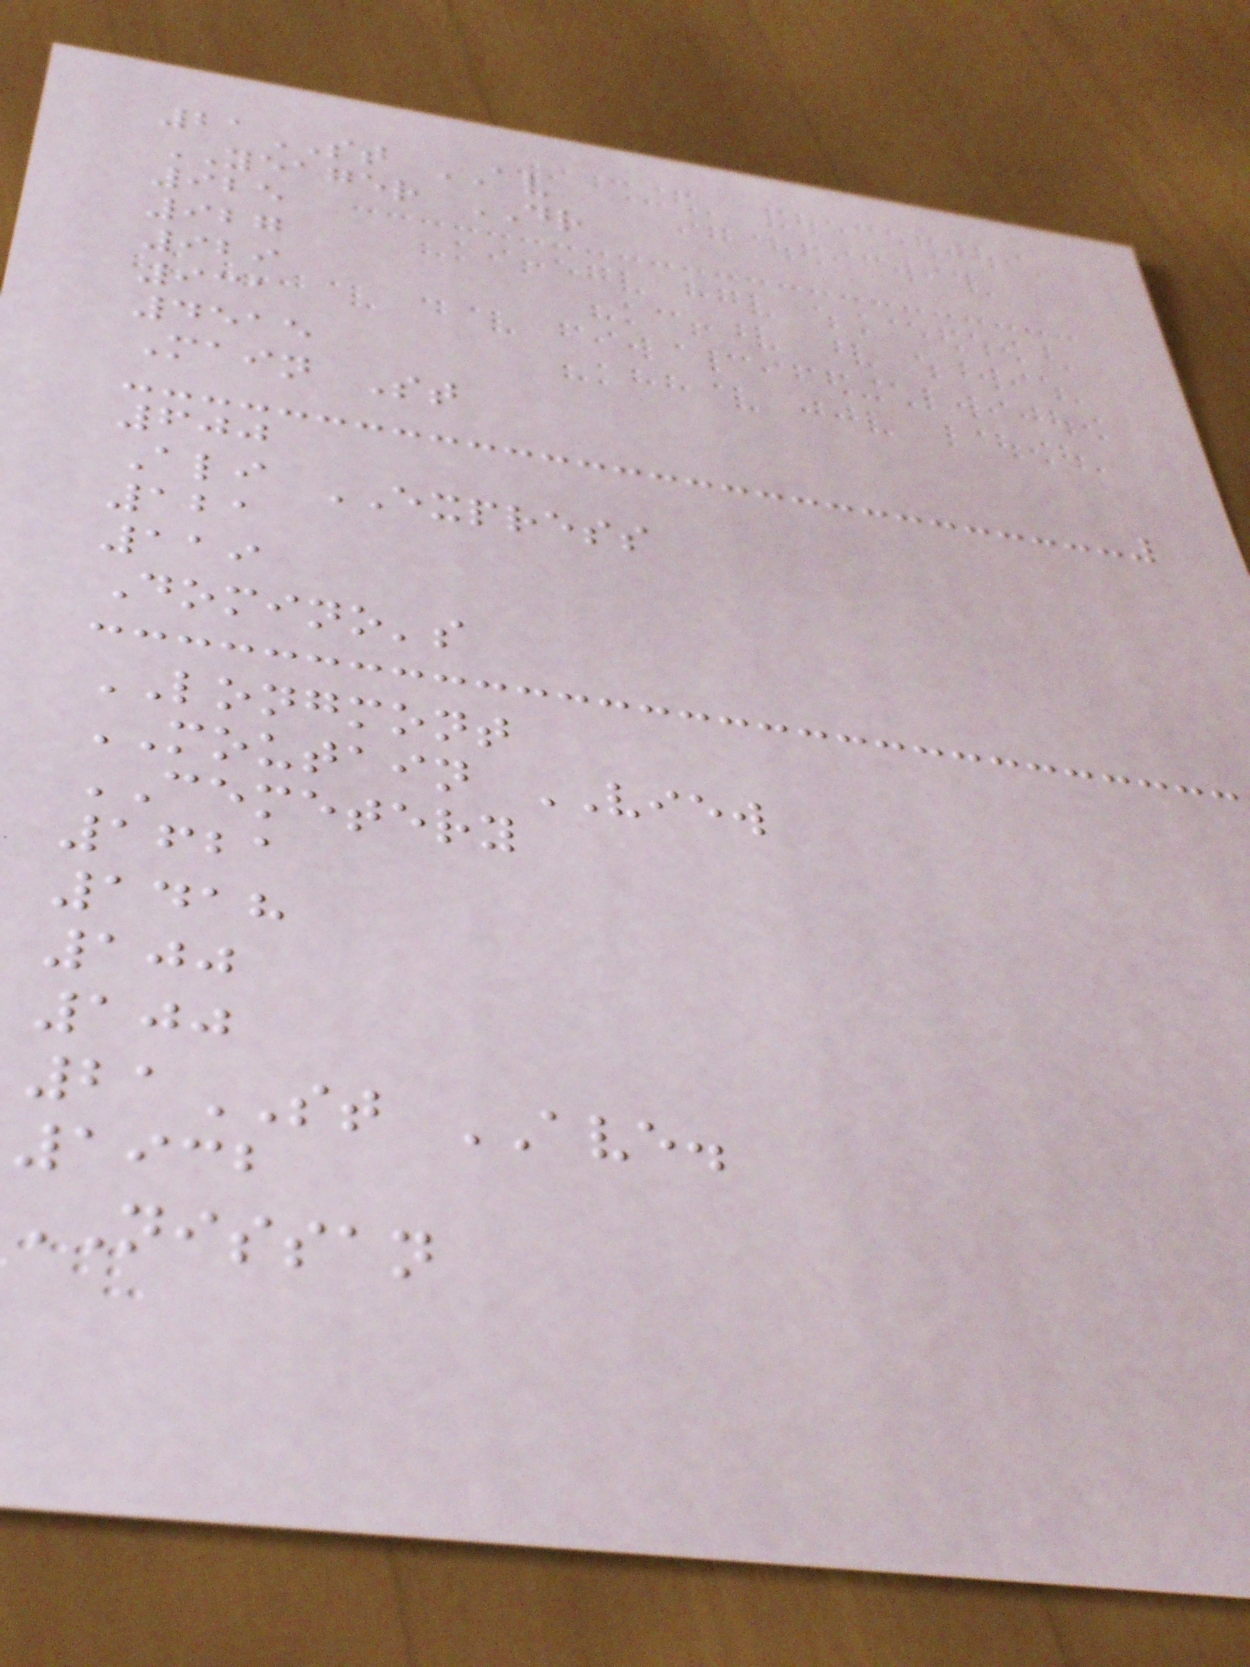21ST AV
YEAGER DR
925
927
929
931
4515
Main St
600
Ali EXPRESS
121
119
Domino's
LONGMONT
MOUTAIN VIEW
CEMETERY
1621
1418
100
100
21ST AVE.
1932
NISSAN
